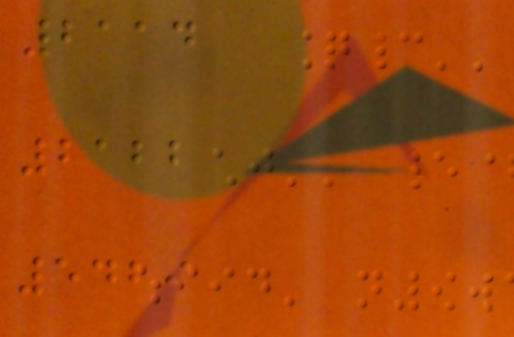2114
2122
5429
